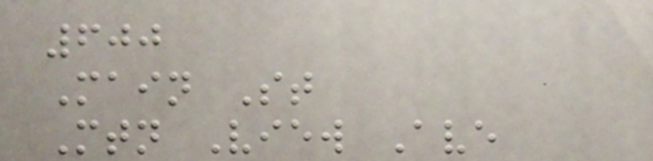600
Main St
Mtn View Ave
